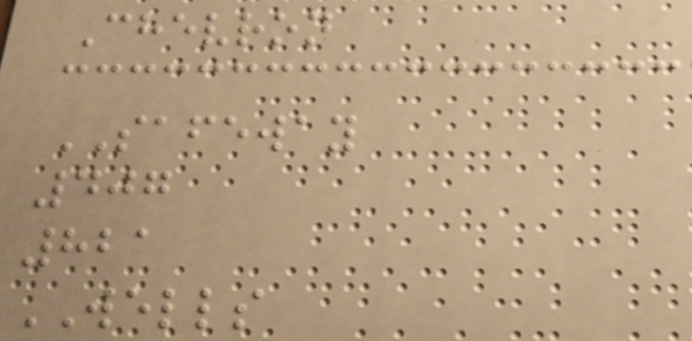Chevron
SAFEWAY
407
821
WELLS
